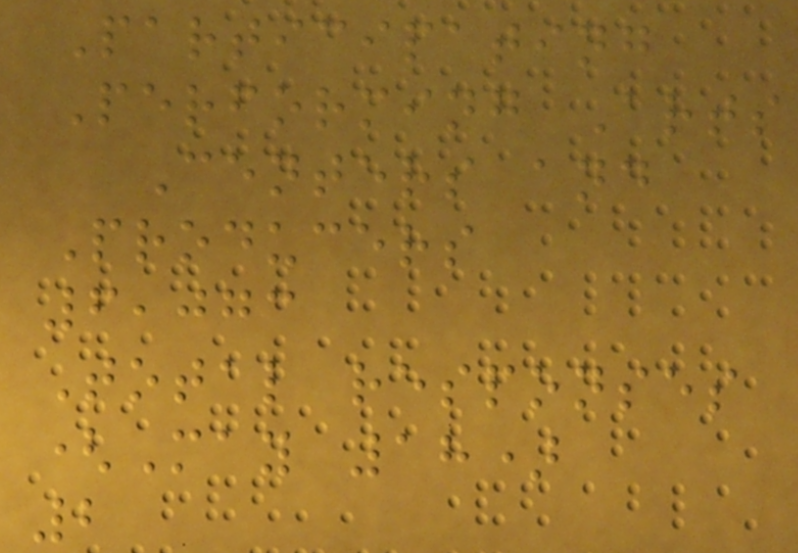Participating
Performing Arts
Centers and
Producers
6,073
Total responses
(May 18)
2
